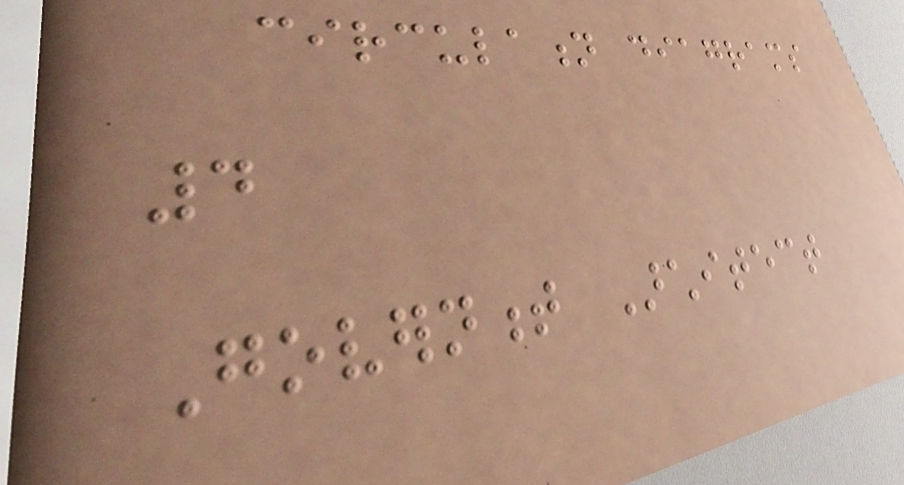circulation diagrams
4
Government Architect
